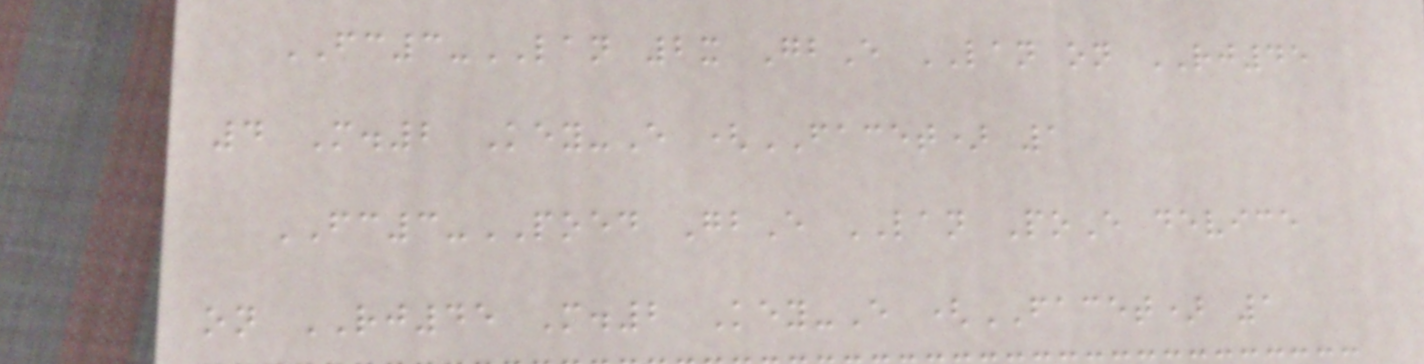FC3-LAN 2x GbE LAN on RJ45
4 M.2 Key-E (FACET) 1
FC3-POED GbE LAN PoE device
on RJ45 M.2 Key-E (FACET) 1
